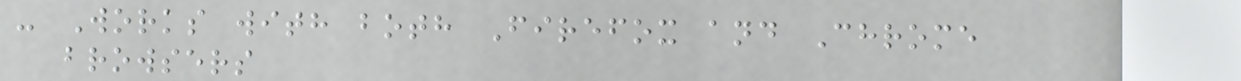- Works with both Firefox and Chrome
browsers
